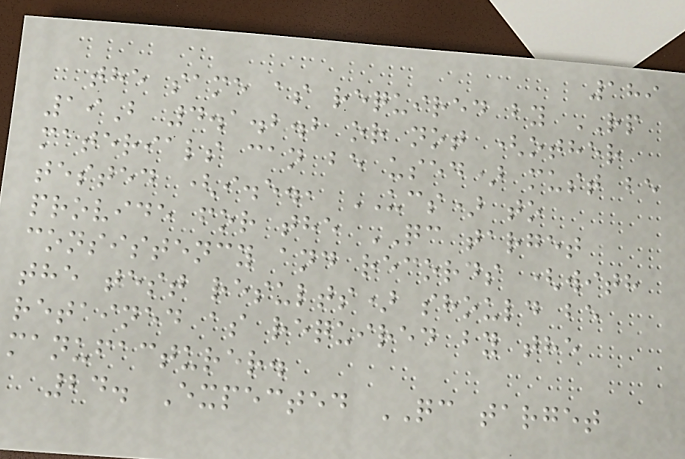189
the same as required by RP
19B 4.1.2.2 or not (other
materials can be used) must be
tested (i.e., UCS) to
provide for the QC target
consistency and records (with
the test results) should be
retained as required by the
manufacturer.
24. Expected QC target
